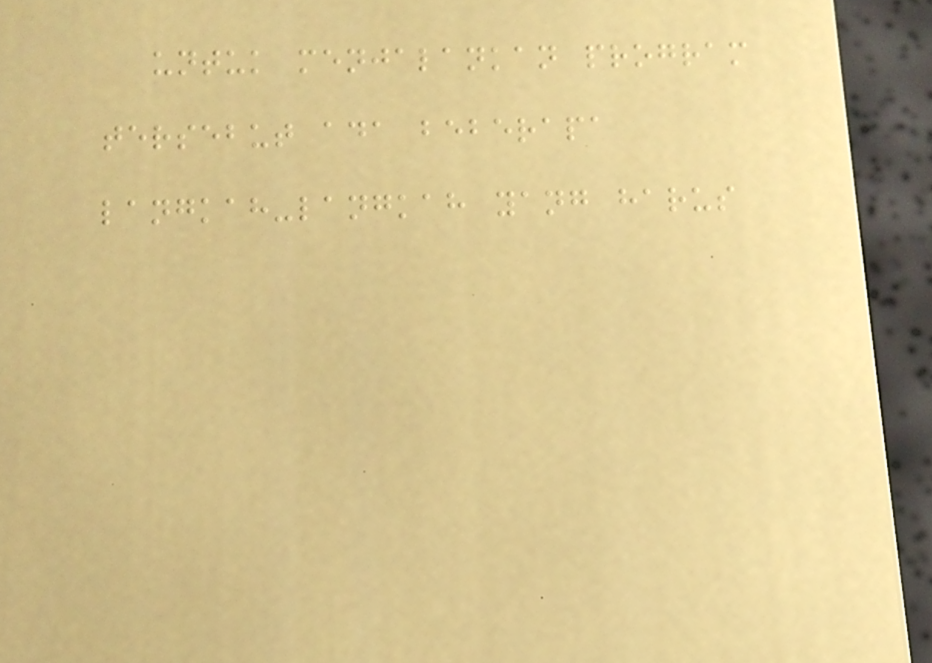untuk menjalankan program
tersebut ada beberapa
langkah-langkah yang harus
